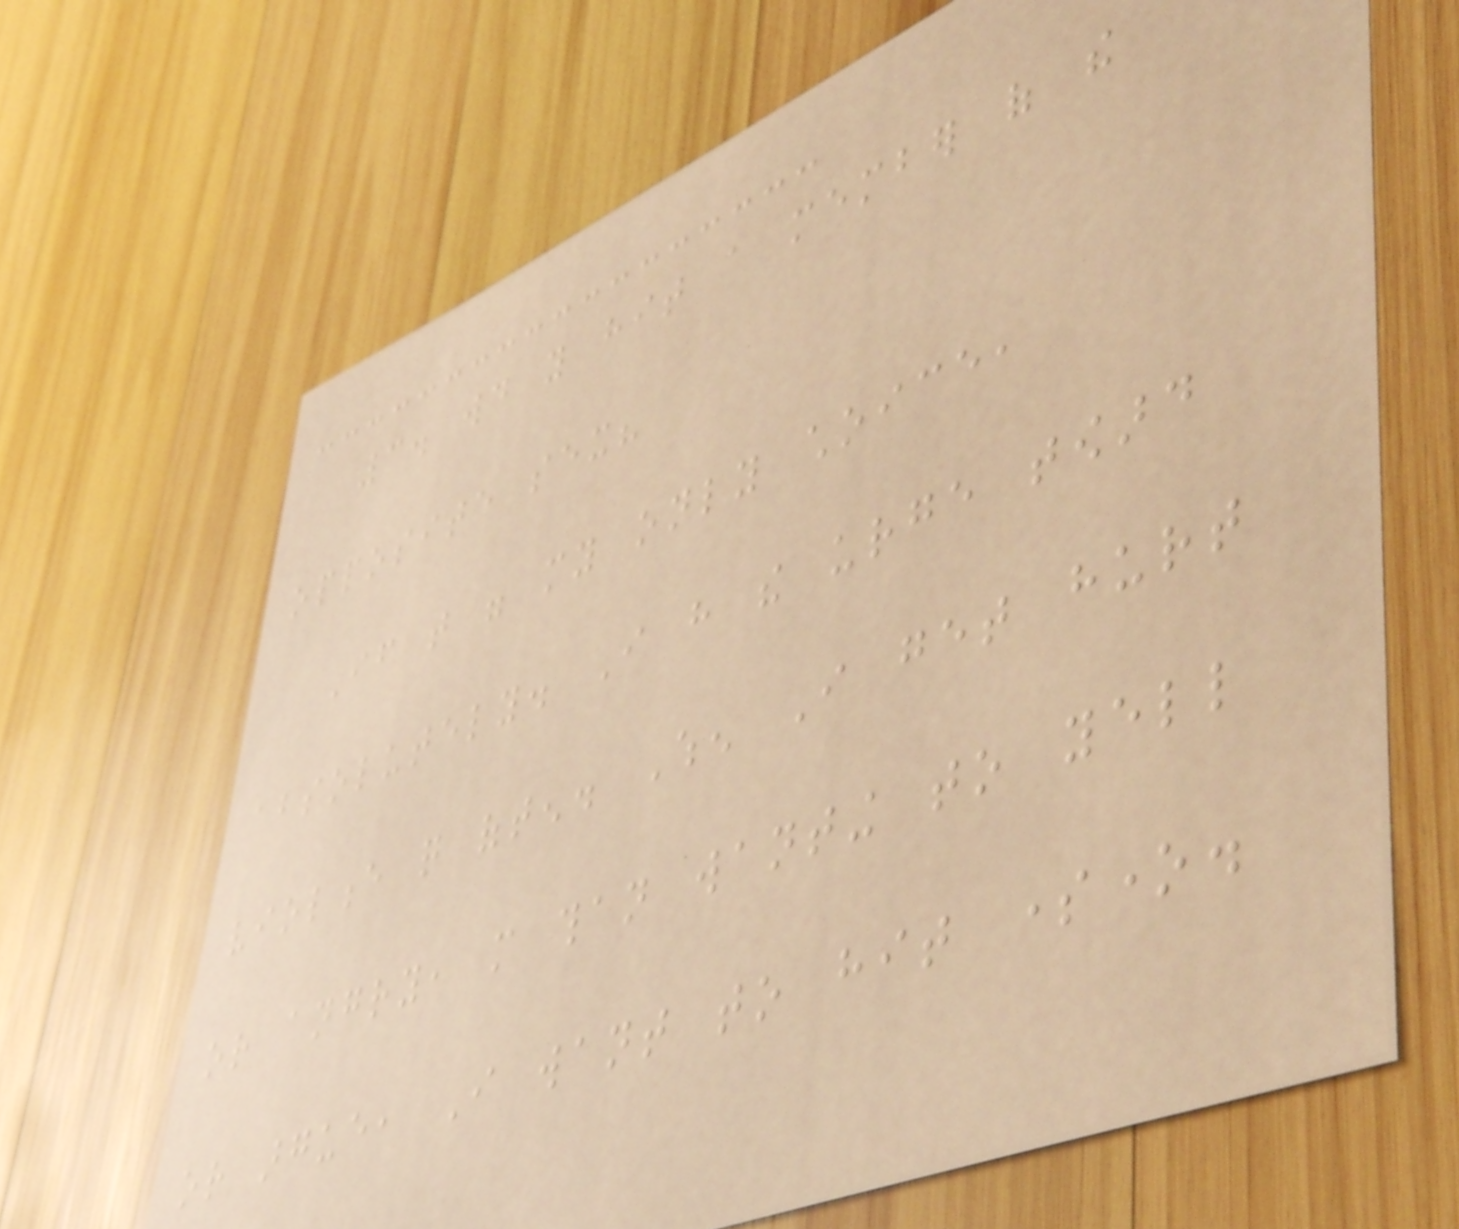3. would you hit a member of the
opposite sex?
If that were my only choice,
absolutely. I have the urge toward
violence quite often. When I get hurt
or angry, more than wanting to yell
or argue, I want to hit someone.
